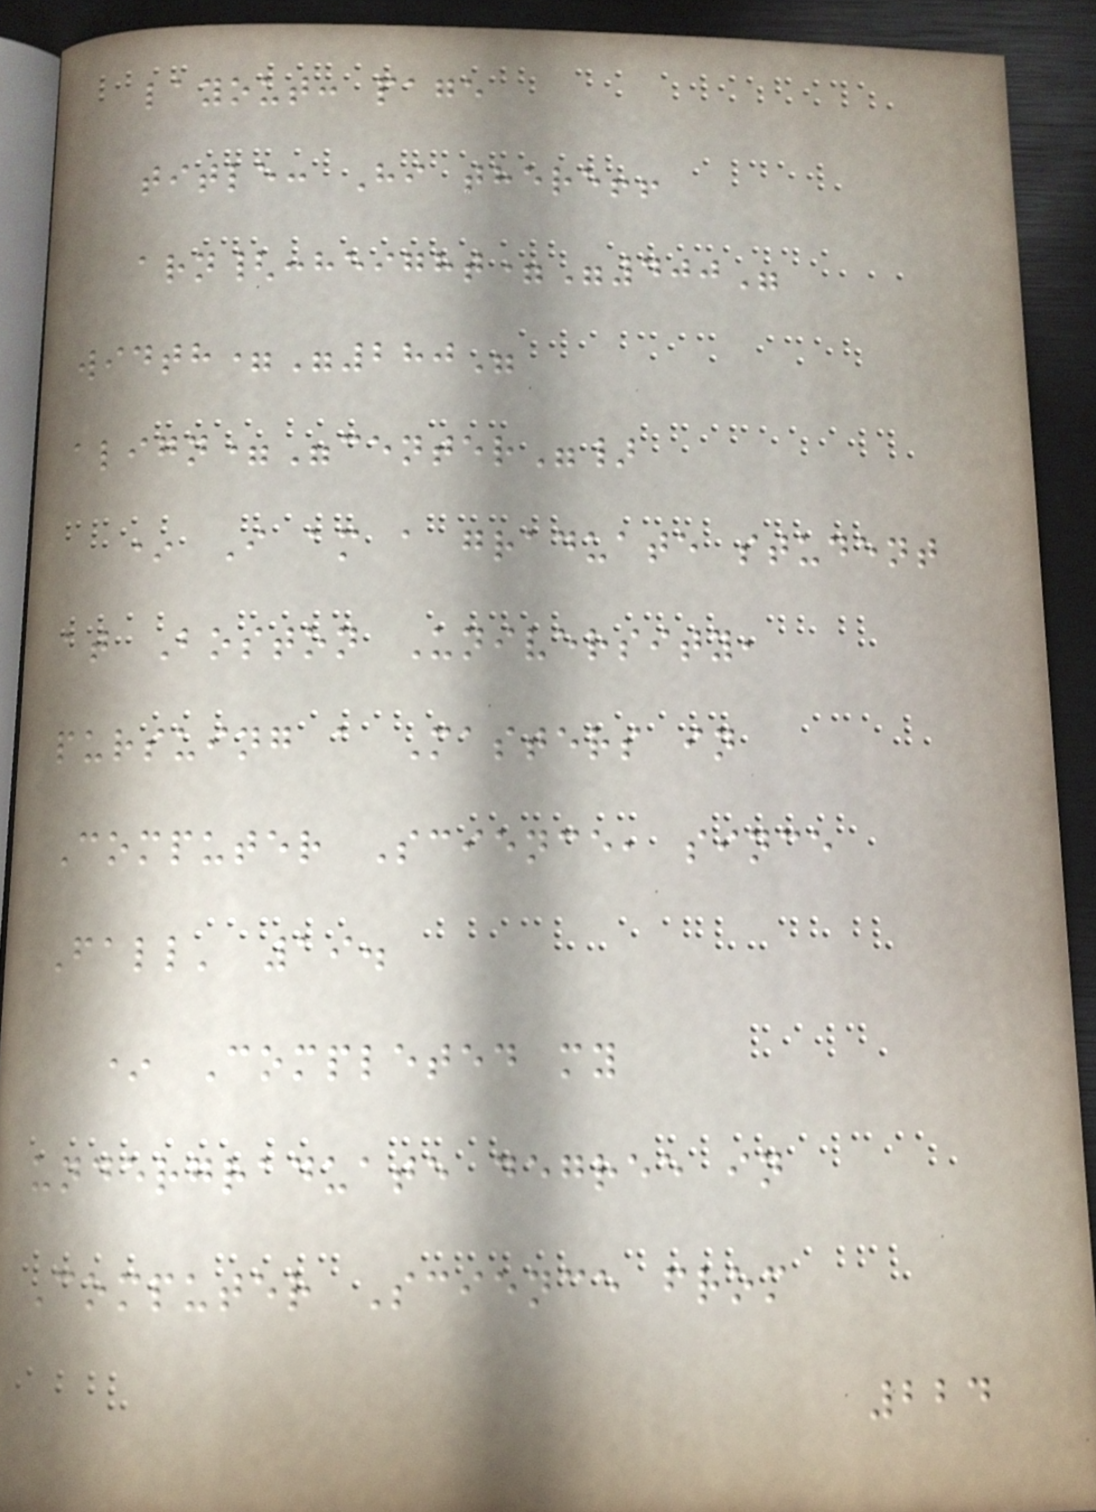layout: page
title: Hi there!!
arn{:height="400"
width="280"
align="center"}
* I am a graduate student
at Boston University,
pursuing a Masters in
Computer Science, since
Fall' 19.
* Completed my
undergraduate degree in
Computer Science from
224
